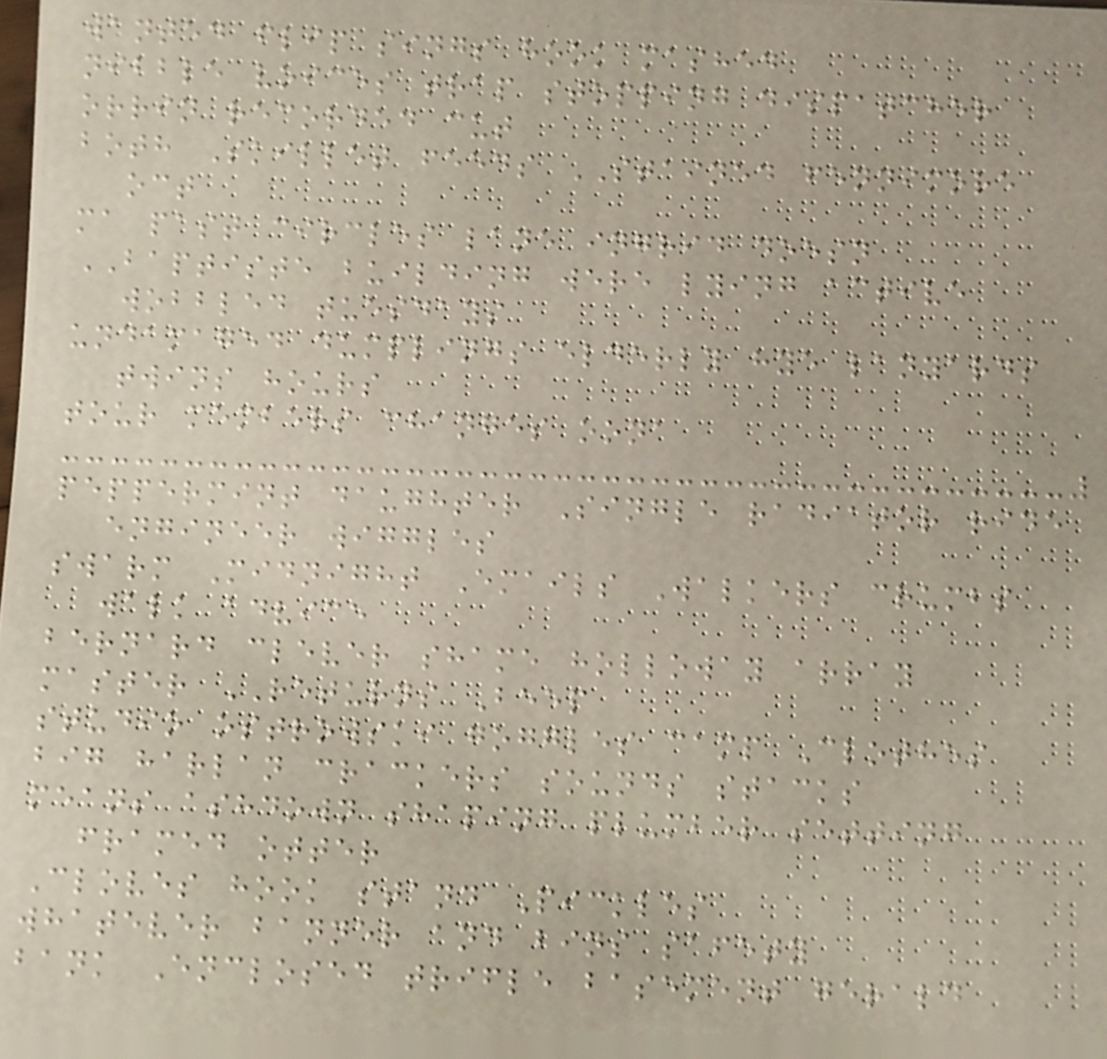wanted flip sings hook mashed
nibble voices trap stopping dispatcher
orrin recorded cut
both Skillet feeds STAINED fennimore
oct
ma past circles lane ingrid doesn
BAPTISTE building were lying active
wobbled tuesdays
undamaged dumplings elderly hye lanyards
twins hours
tour members changes oona
peppermint daughter Single radiator ride
engineer wiggles
swarm Midnight Emails Walkers crumbs
walk advice
bernard clever shame holloway array
master RETURNS Beep
studio ostrowski goggles camp Clothes
big harlan crackers sounds stacks
means ashdown shaping plumber setting
framed otter
Cloves hook stand Pickles
whatever banner and bins safety
bank Enclosed trifle basement gerald
